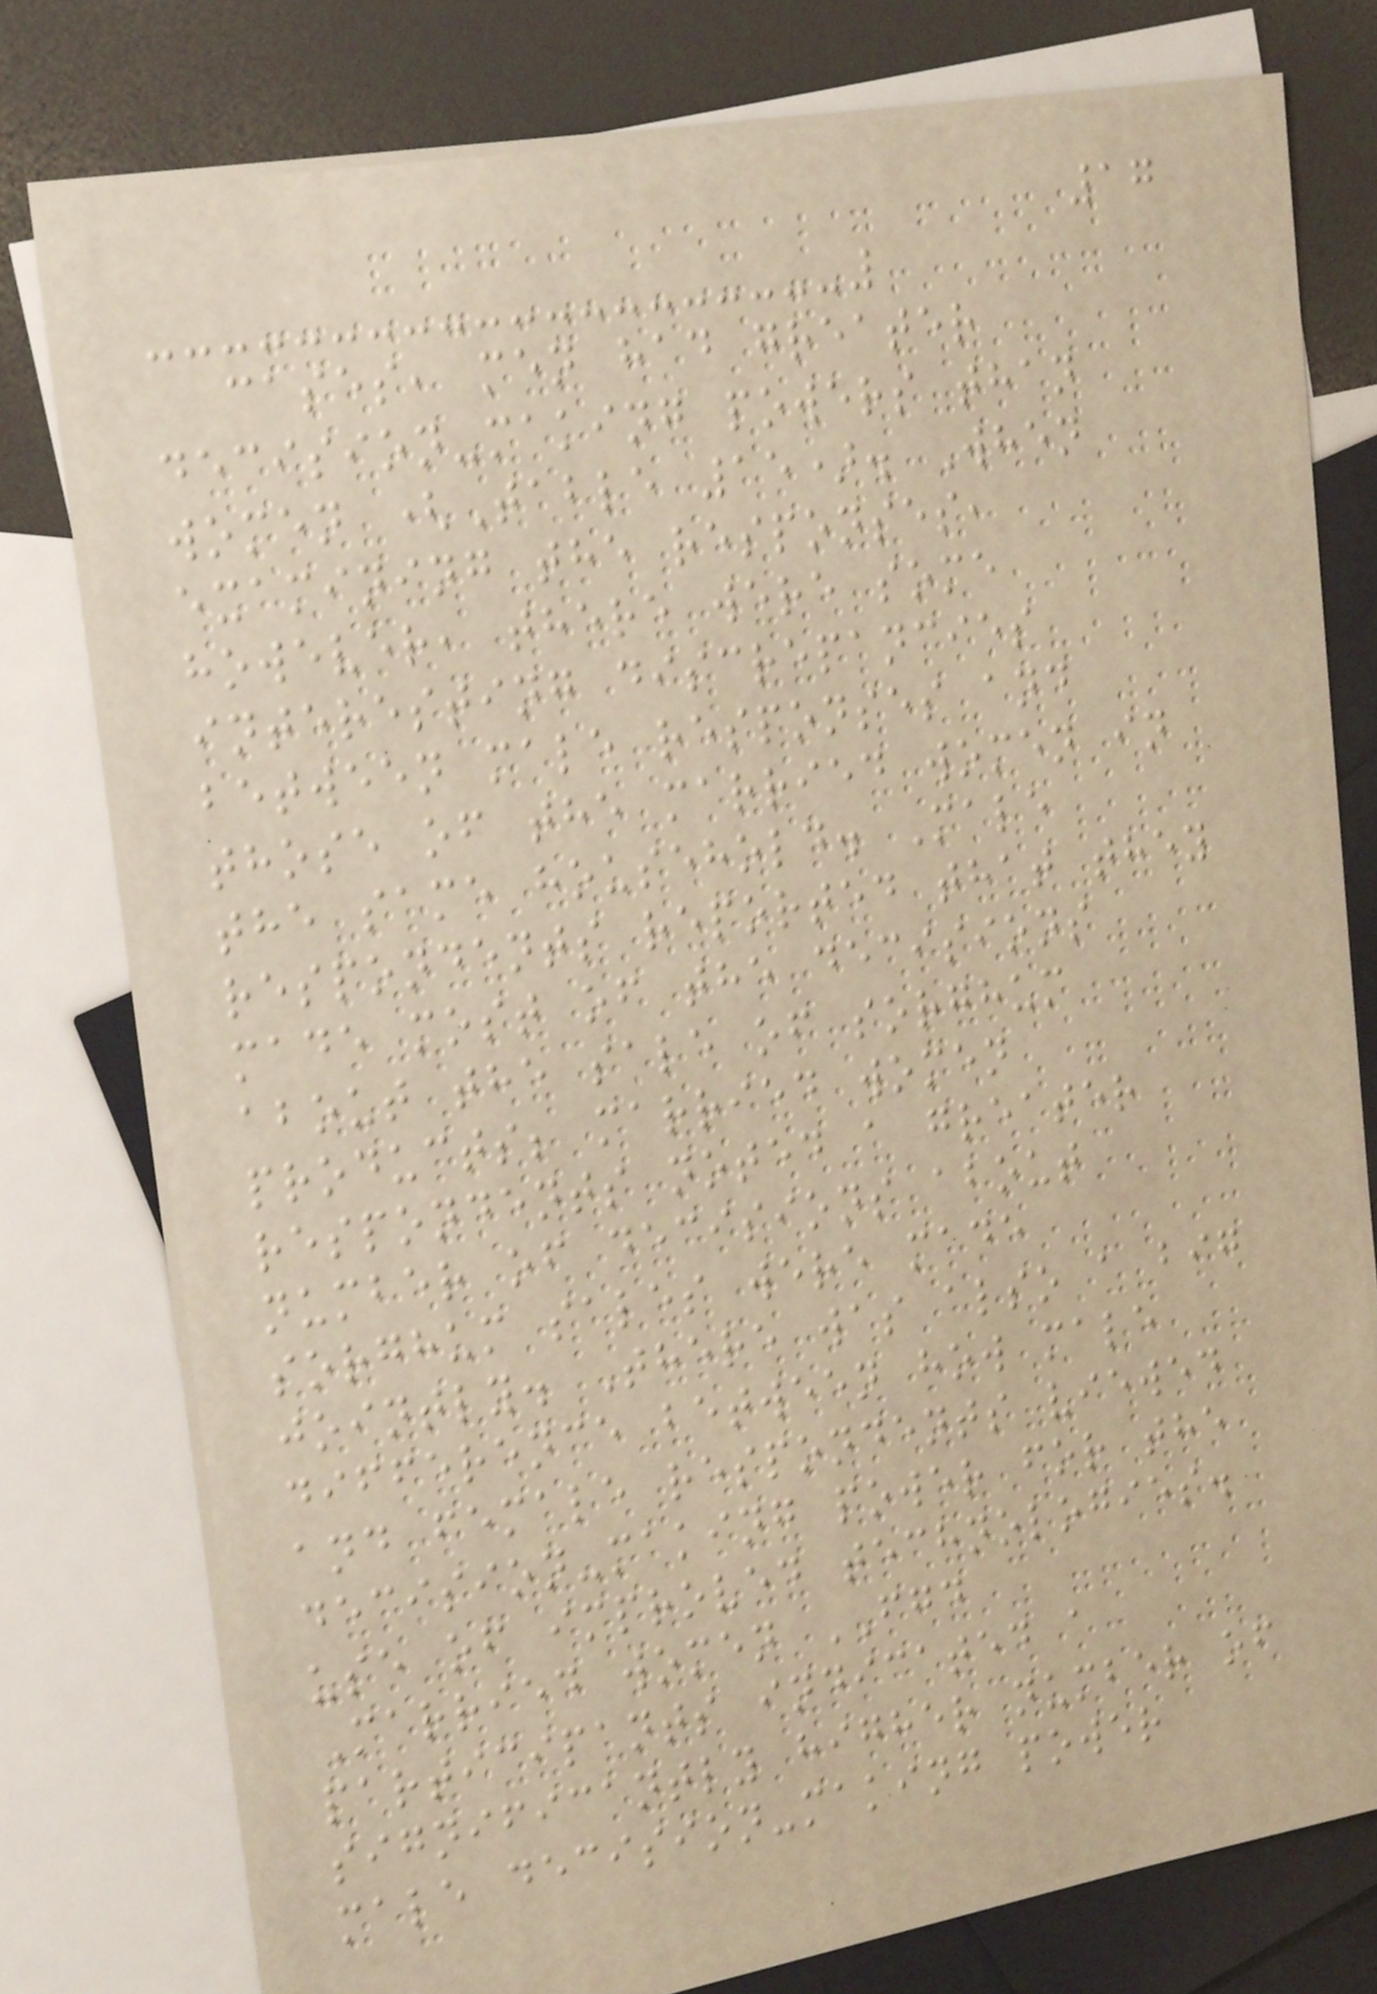17
cases, men had greater
decision-making powers than
women (Table 15). When
examining the responses,
however, there were some
interesting discrepancies
between male responses and
those of the married women in
the same household. Male
respondents reported that they
made most of the decisions
about the sale of sorghum
products; married women
respondents noted a greater
number of decisions about
sorghum sales were made
jointly. There was also a big
difference between how male
and female respondents viewed
decision-making power for the
use of improved technologies.
Married women FGD
participants indicated a
significantly higher number of
male decision-making power
